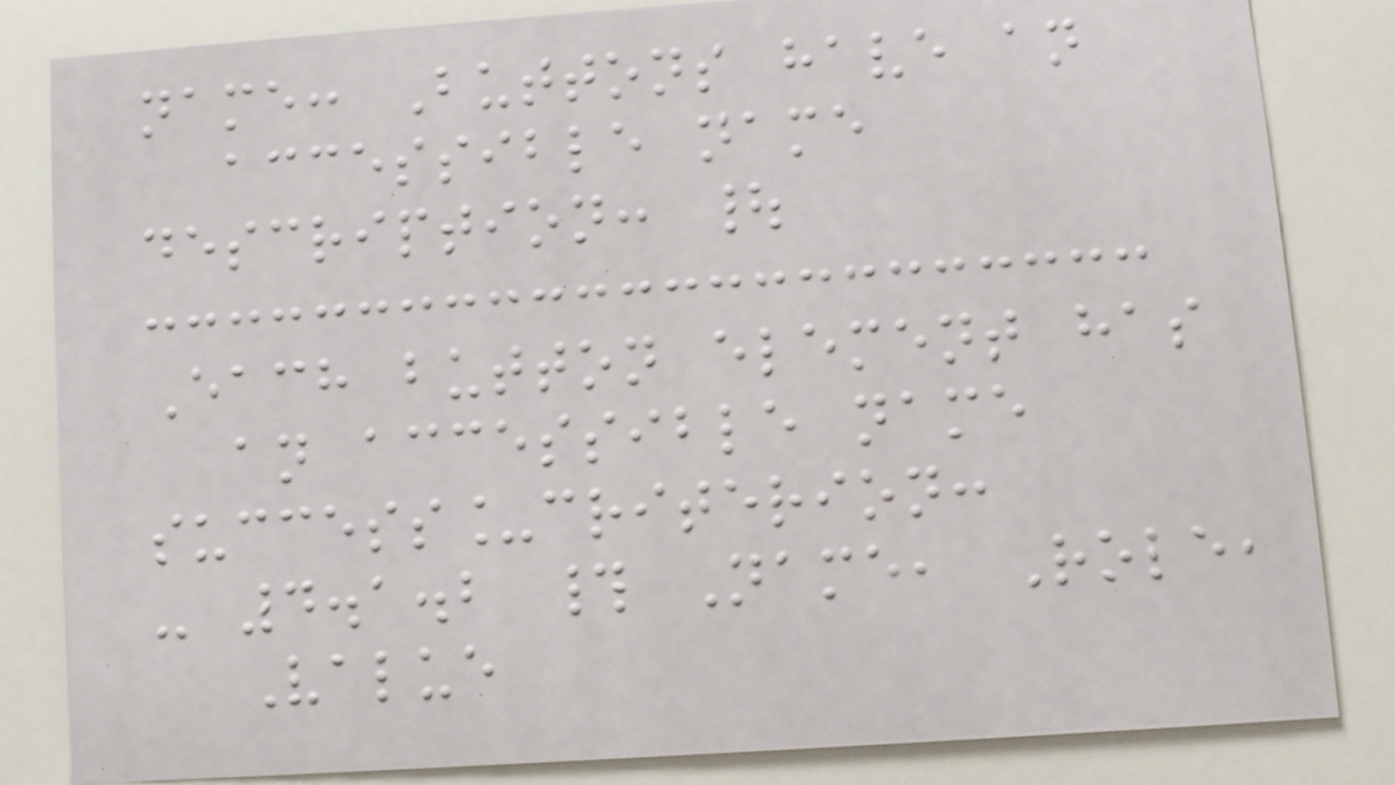name: Buttons have an
accessible name
description: |
Each button element has
an accessible name
success_criterion:
- 4.1.2 # Name, Role,
Value
